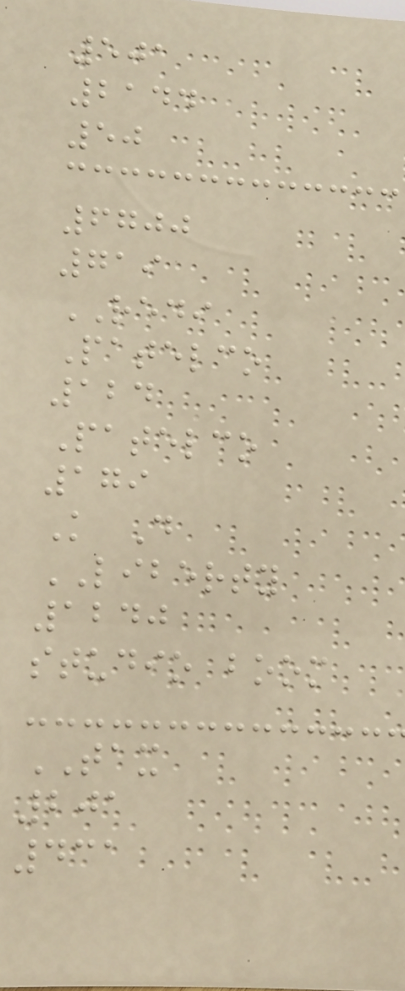501
2144
50
6700
719
REDI
Patelco
124
Patelco
179
K D
LIBERTY
1240
studio boom
TAX
201
431
